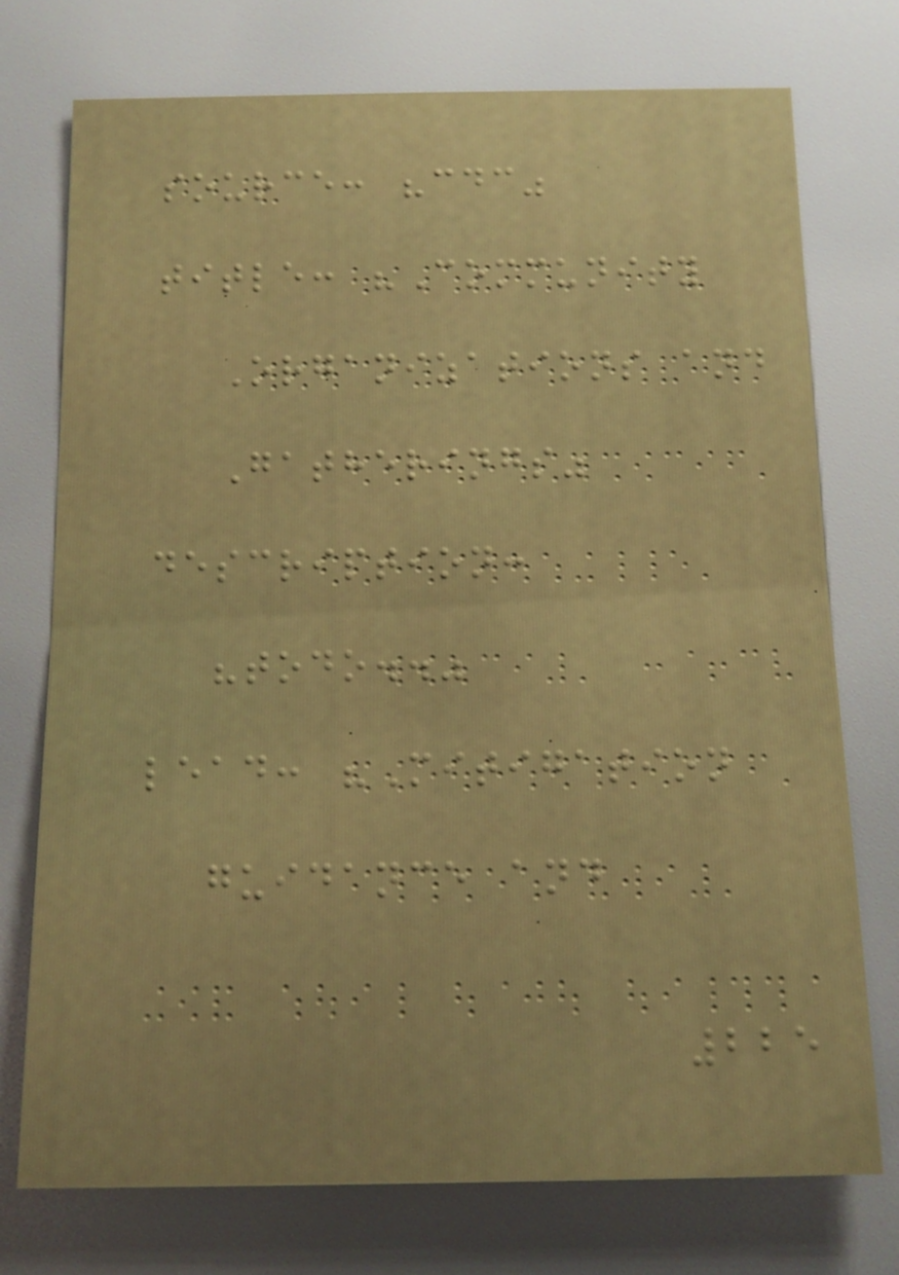source: "cdc"
title: "Community
Organizations and
Gatherings"
description:
"todo.."
lead: "Mitigation
guidance and
225
